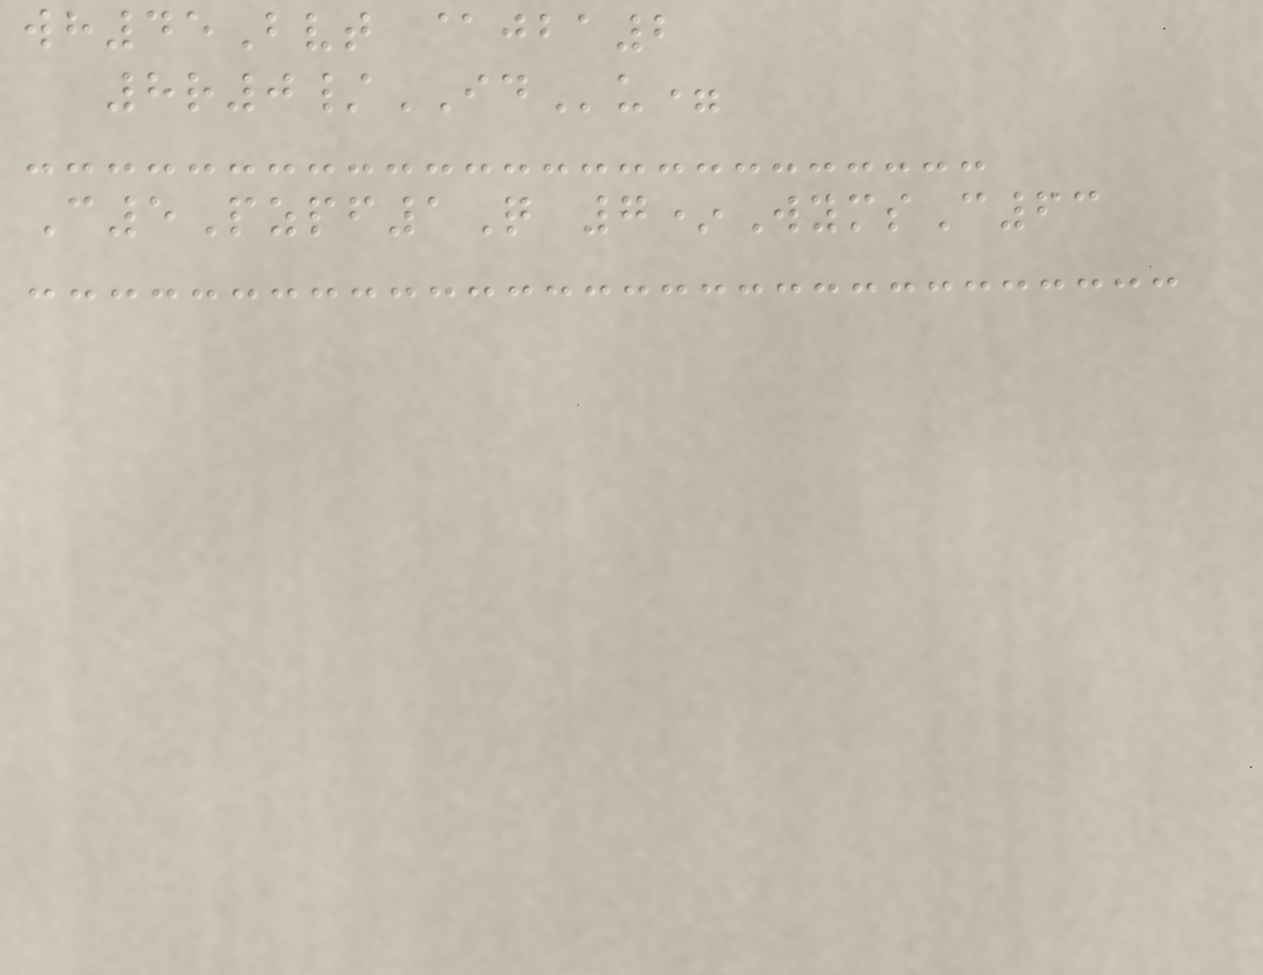wh45Bvt @jba2
8r0/IDu=
C5Pzpf1Q 7*WymsC63
